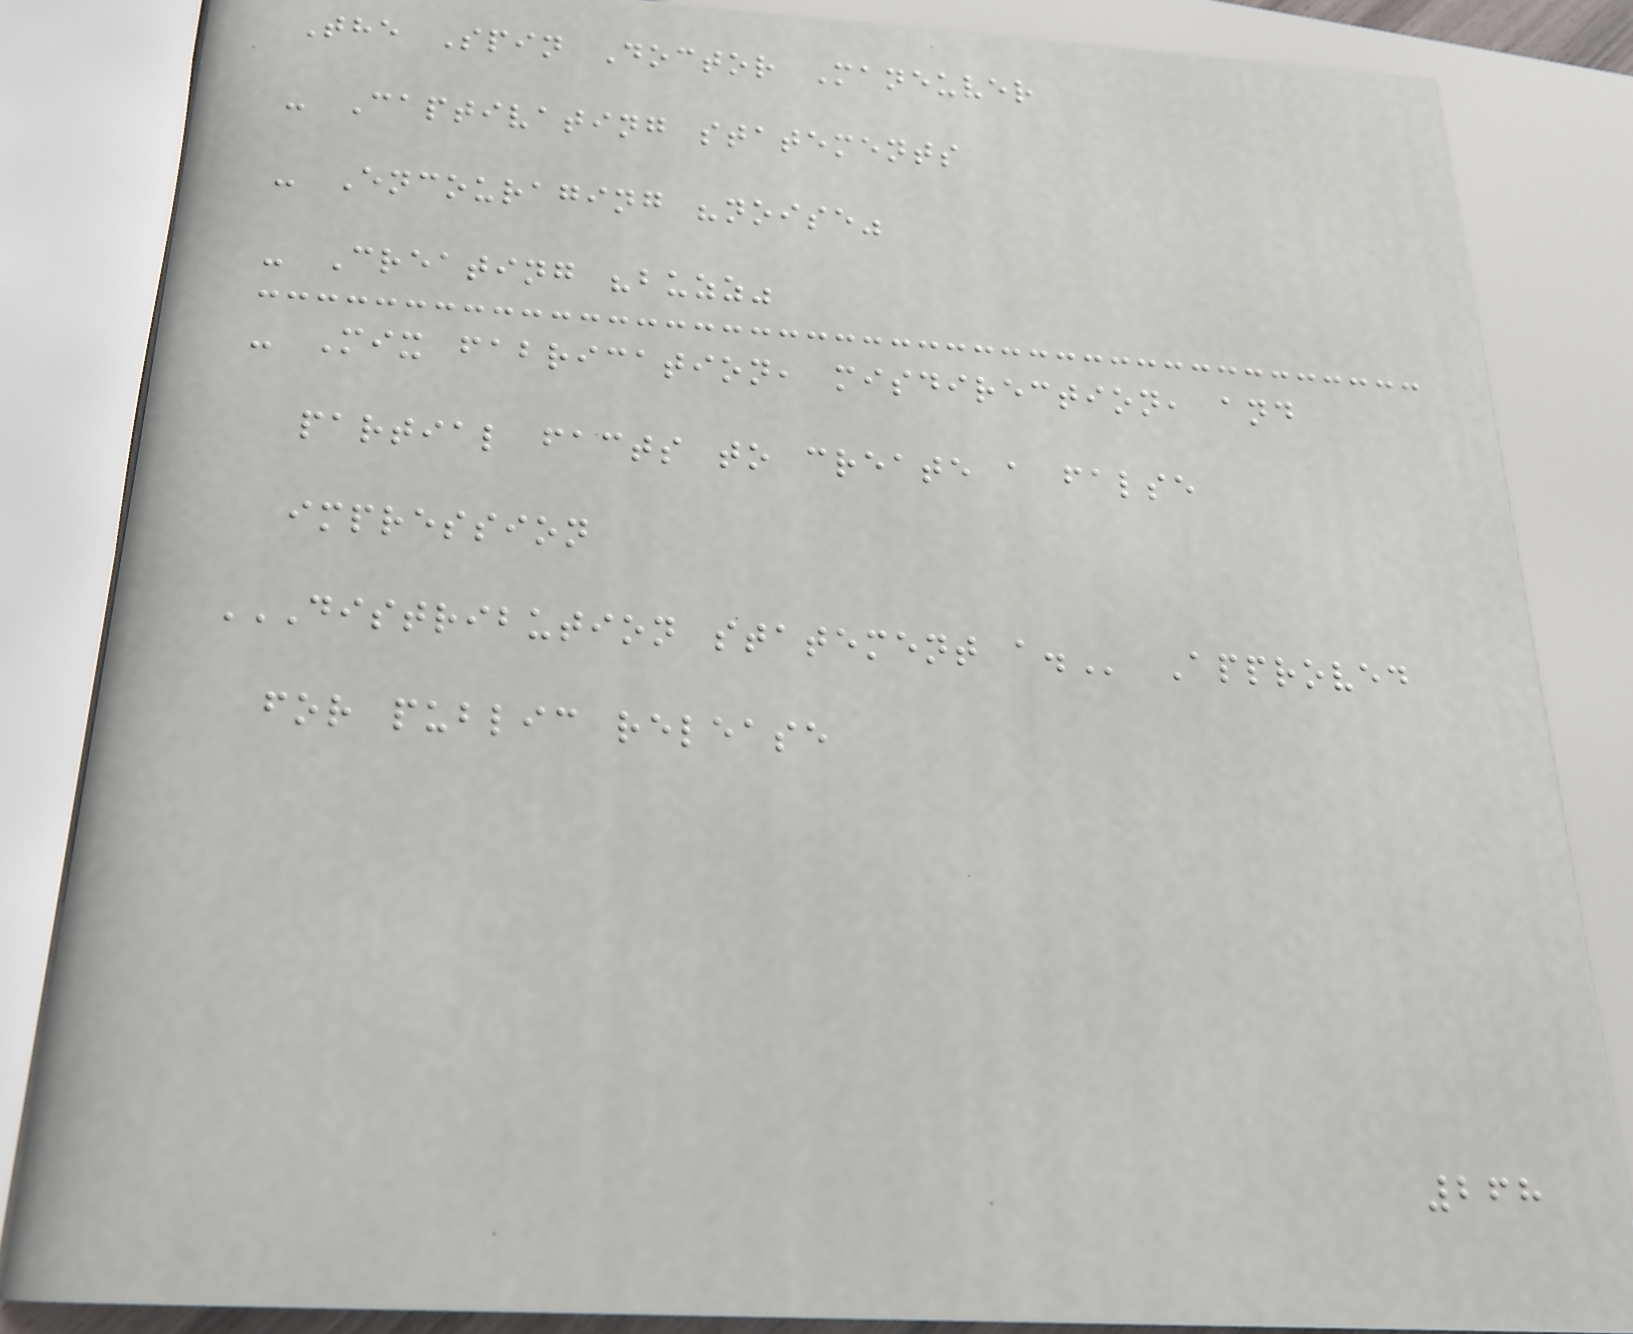The Spin Doctor Maneuver
- Captivating statements
- Encouraging "noise"
- Creating "buzz"
- Mix fabrication, misdirection, and
partial facts to create a false
impression
DISTRIBUTION STATEMENT A. Approved
for public release
268
